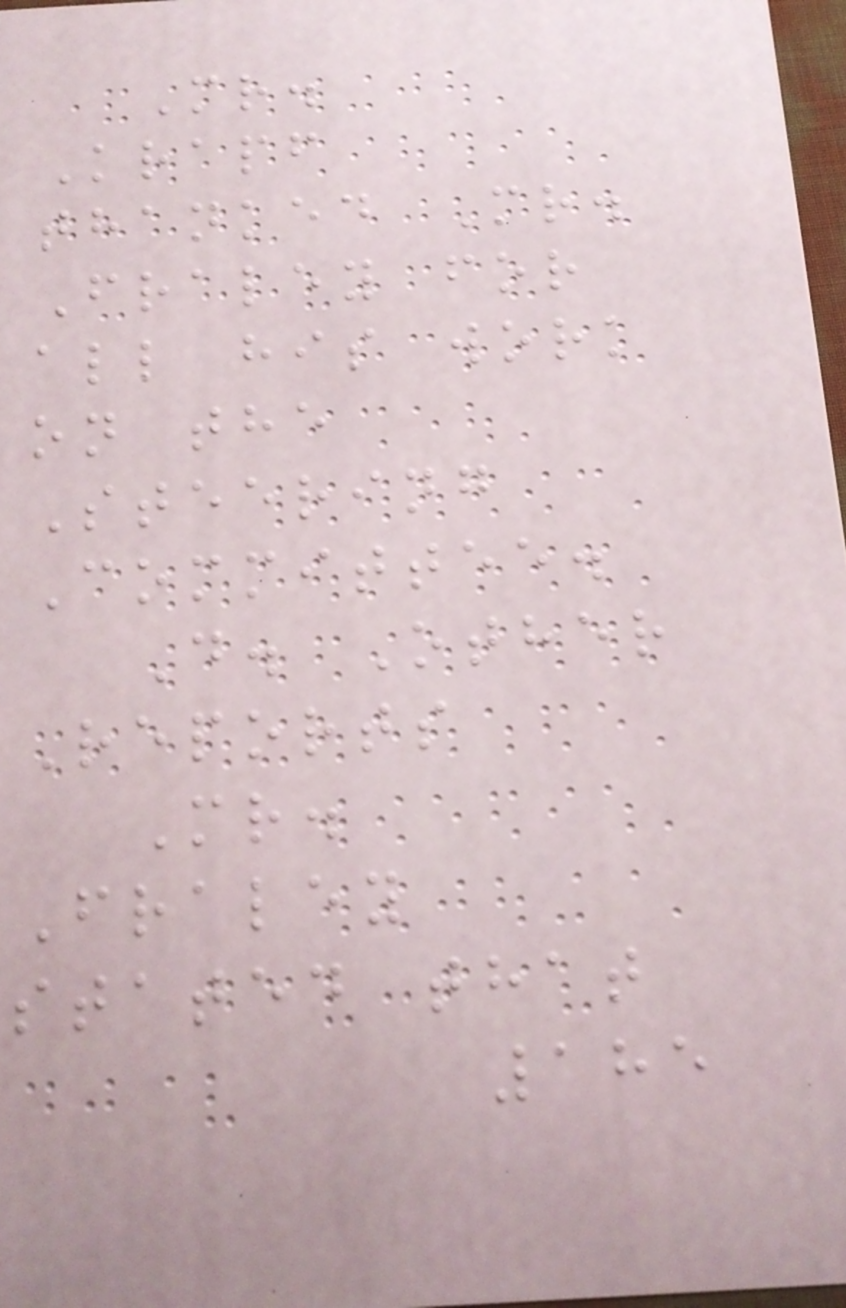Mr.
Krapf
thanked Mr.
Fraley for
all his work
on the
Steering
Committee.
D. Other
Reports
Mr.
Fraley
stated that
185
